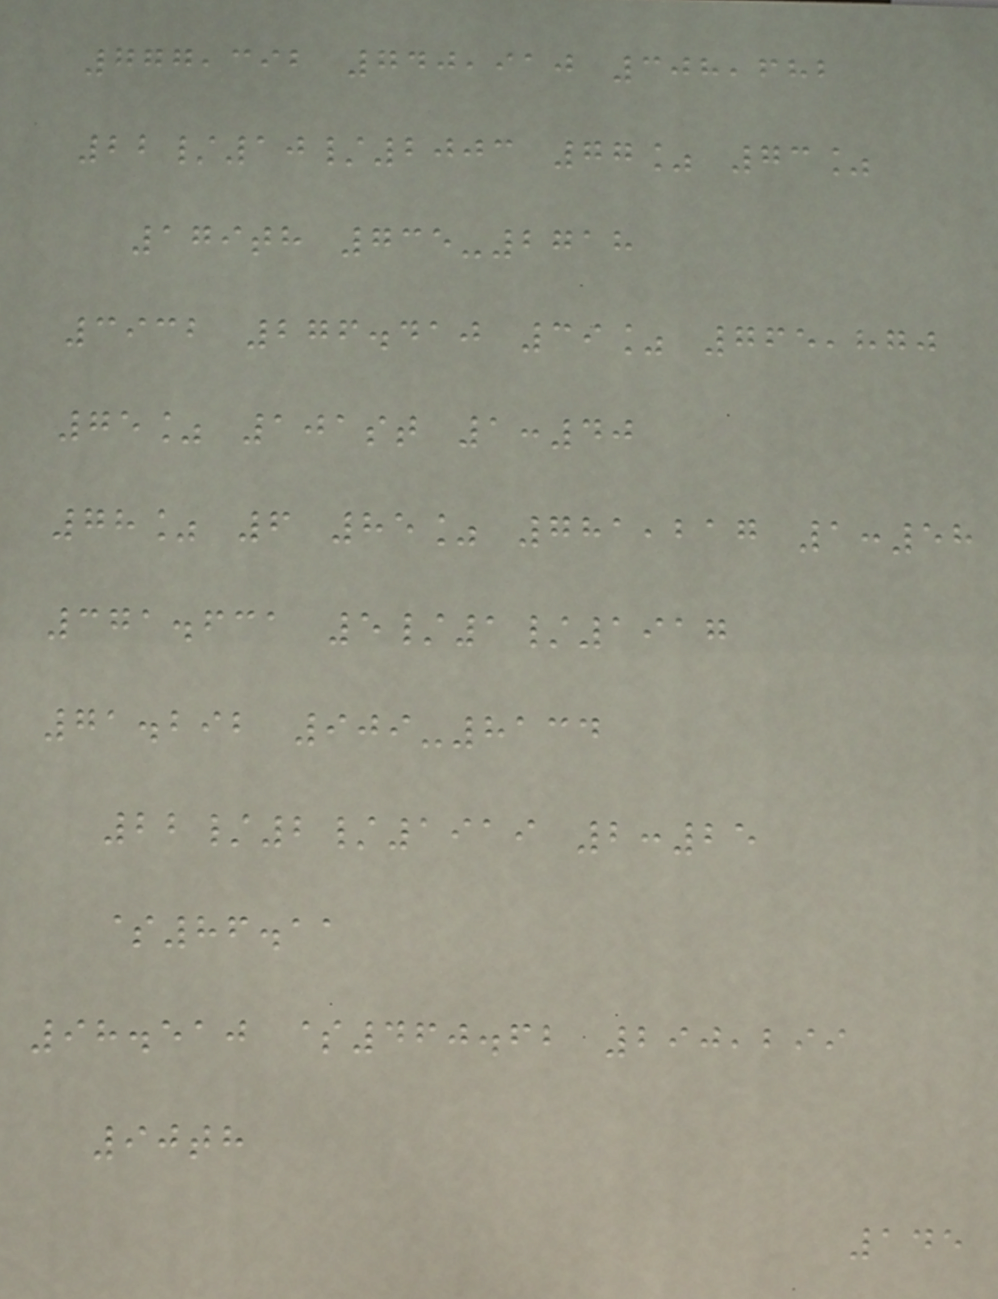777,392 740,910 308,682
22/10/2003 77% 73%
179th 735-2718
3932 276.410 39% 765,870
75% 101st 1:40
78% 6 85% 781,217 1:58
371.631 5/1/1917
71.292 909-8134
22/2/1919 2:25
$86.11
98.510 $460.62 290,299
90th
145
